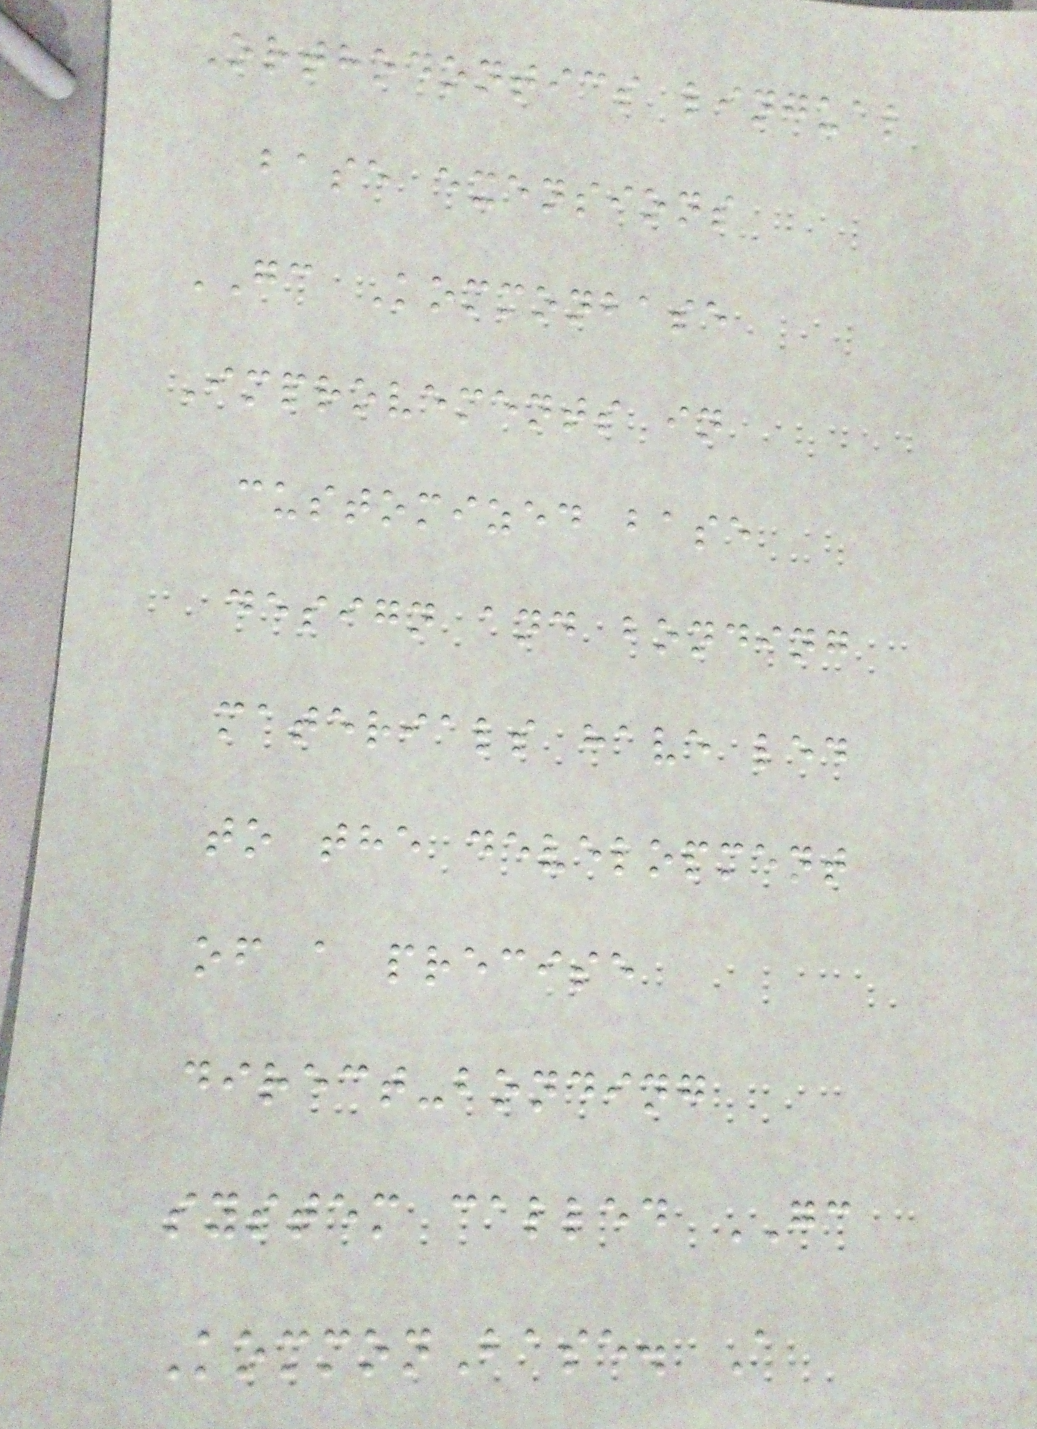Orthodontics lingual
base exensions
GC Kommonbase
Improvements in
customized base
design and bonding
materials have led
to the development
of a precise
direct-bonding
system called GC
KommonBase. A
